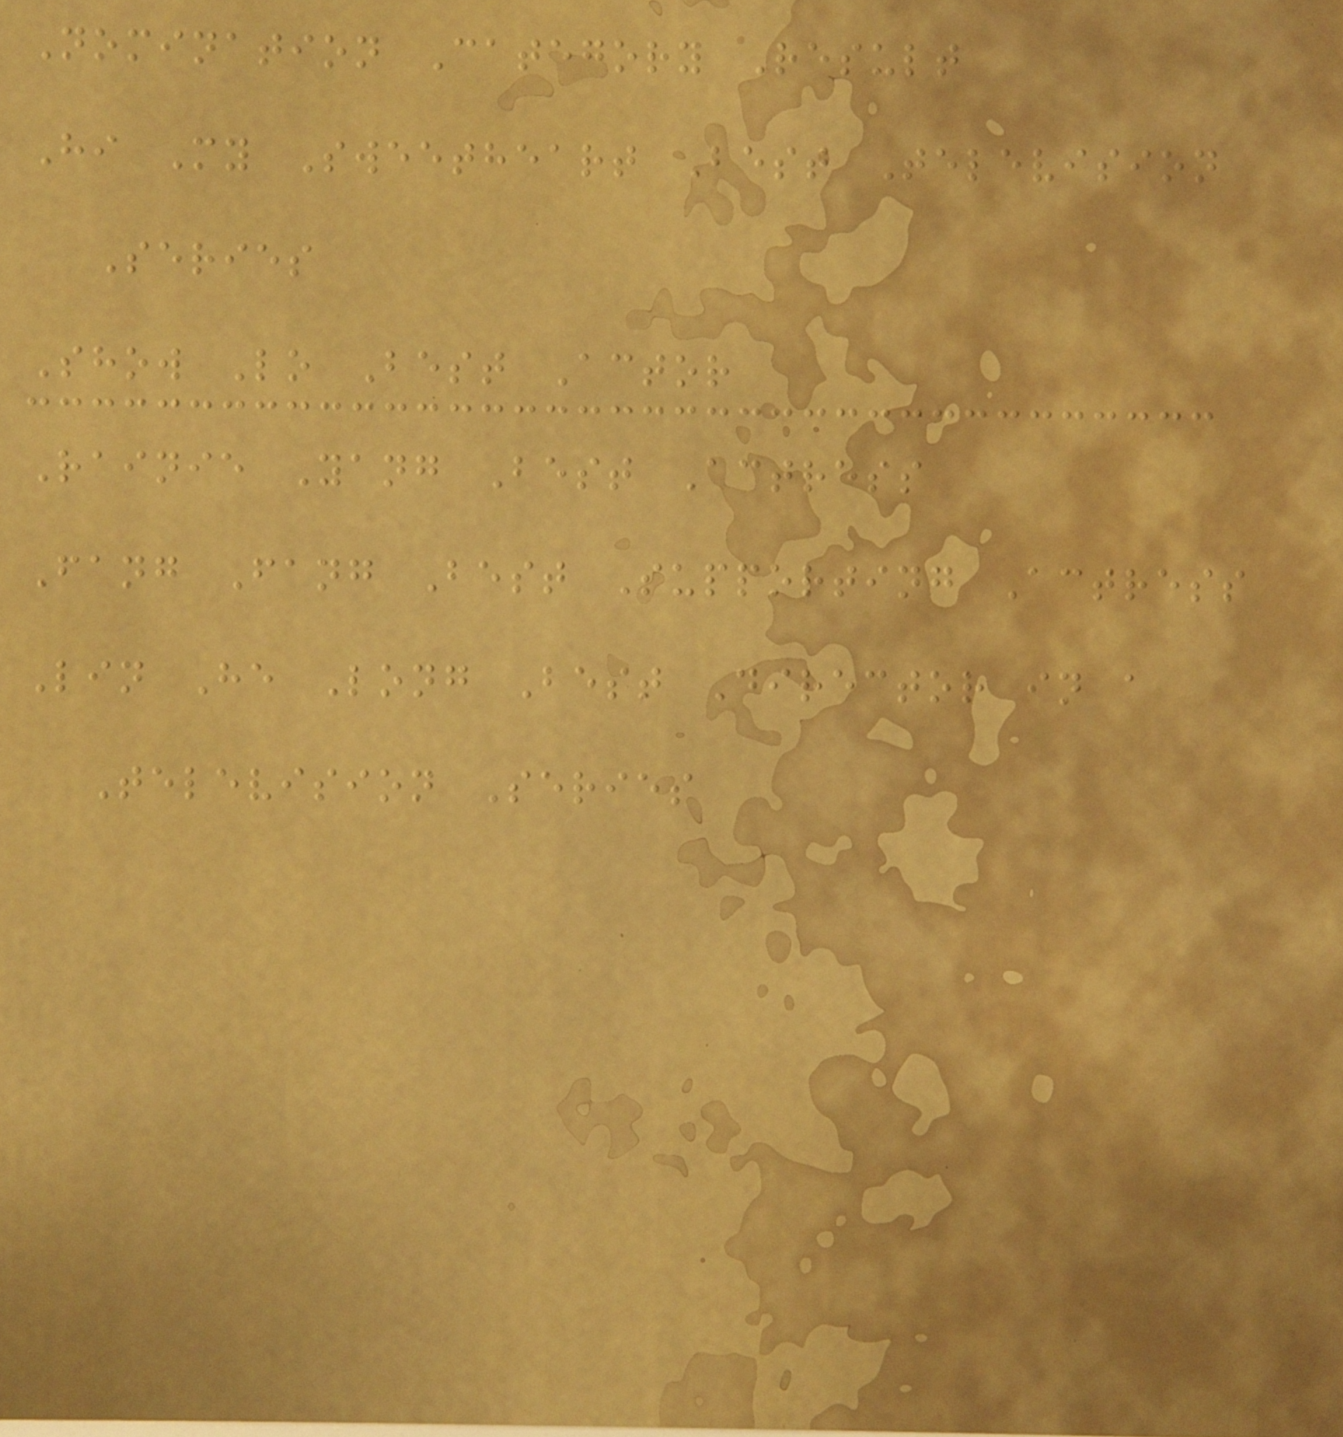Nomination Category Result
Hi My Sweetheart Best Television
Series
Show Lo Best Actor
Rainie Yang Best Actress
Fang Fang Best Supporting Actress
Lin He Long Best Director in a
Television Series
